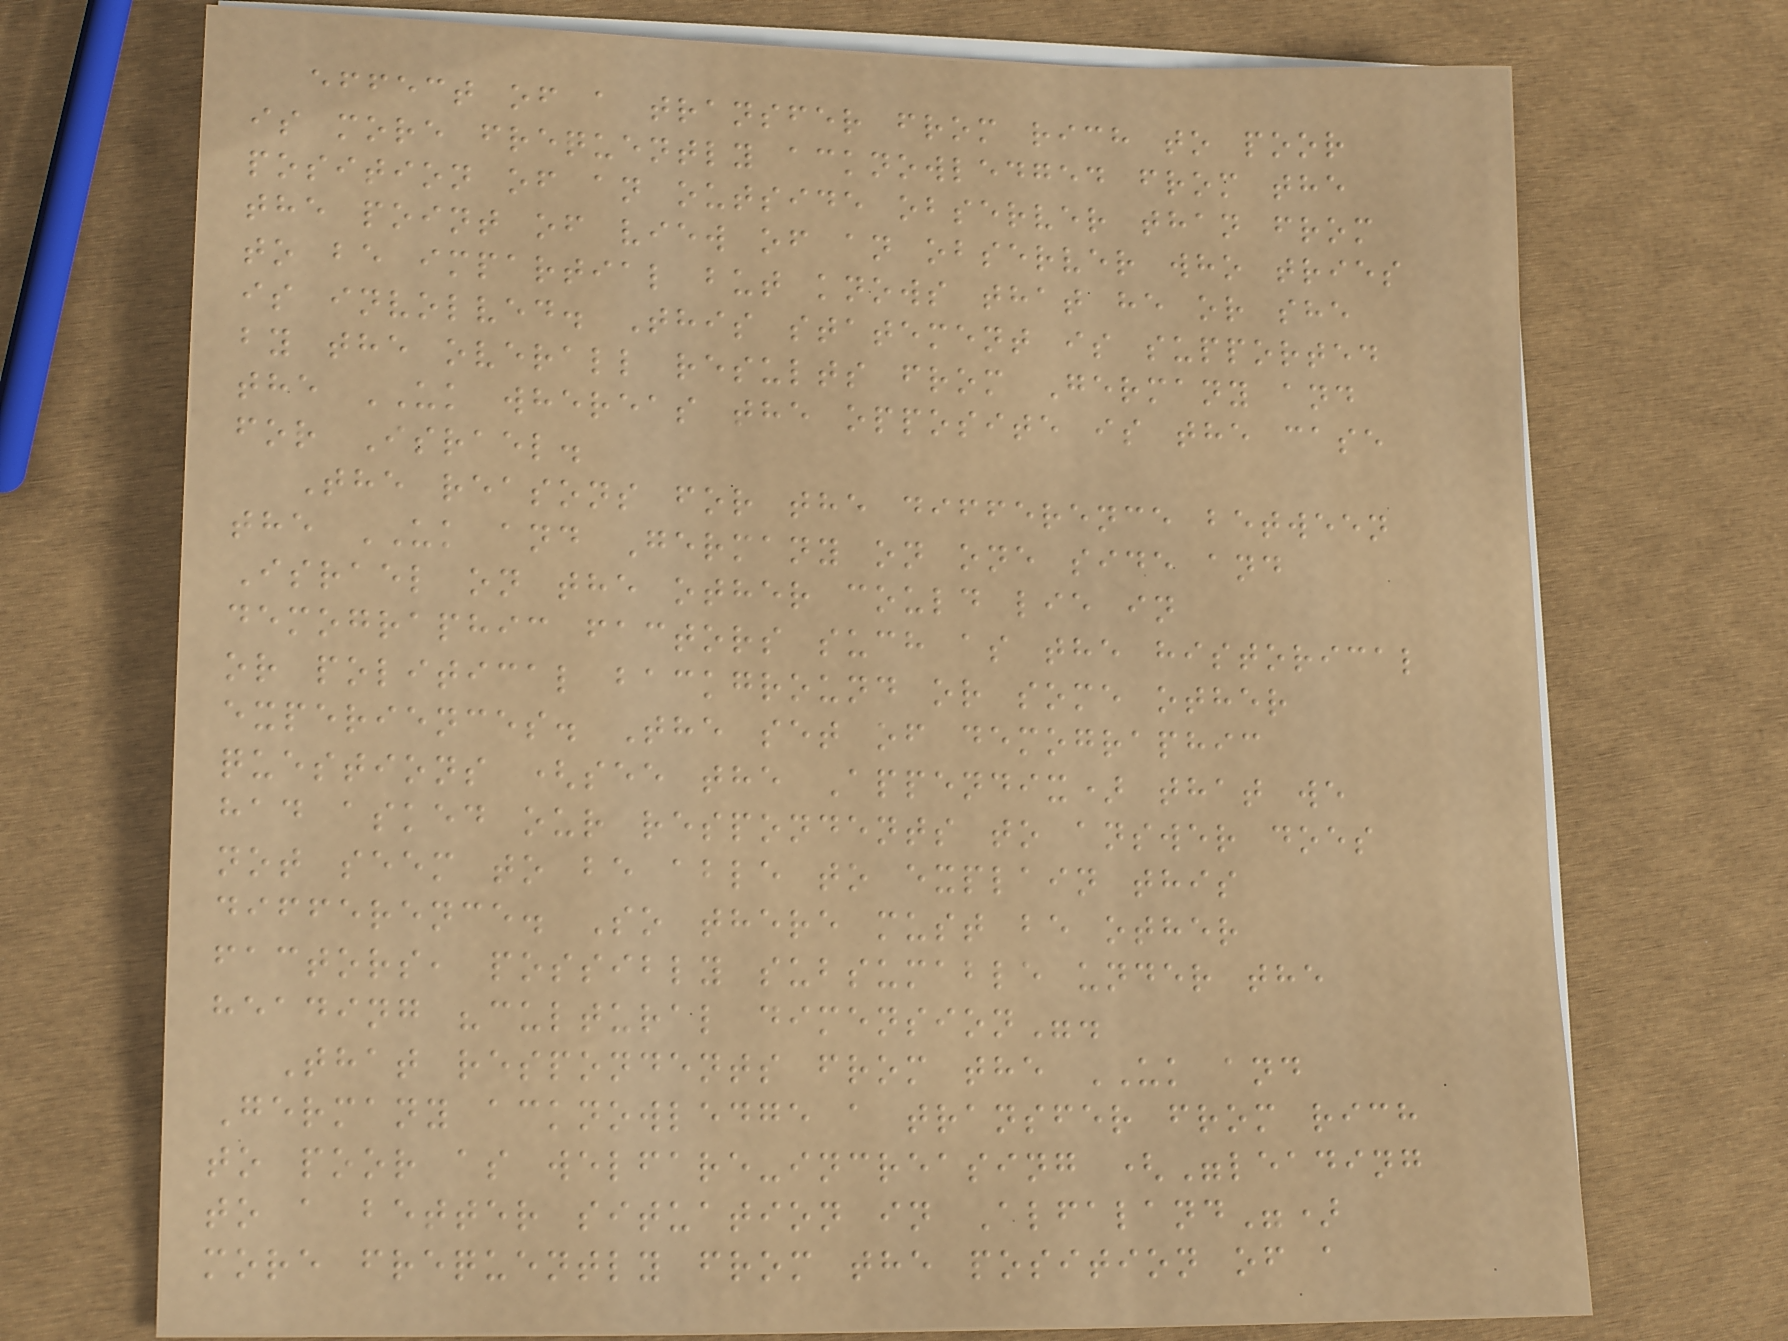effect of a transfer from rich to poor
is more frequently acknowledged from the
position of an outside observer than from
the point of view of an observer who tries
to be impartial but knows that he or she
is involved. This statement is supported
by the overall results from Germany and
the UK whereas the opposite is the case
for Israel.
The reasons for the difference between
the UK and Germany on one side and
Israel on the other could lie in
demographic factors such as the historical
or political background or some other
experiences. The set of demographic
questions (see the Appendix) that we
had asked our respondents to answer does
not seem to be able to explain this
difference. So there must be other
factors, possibly subsumable under the
heading "cultural dimension".
That respondents from the UK and
Germany acknowledge a transfer from rich
to poor as welfare-increasing ("leading
to a better situation in Alfaland")
more frequently from the position of a
